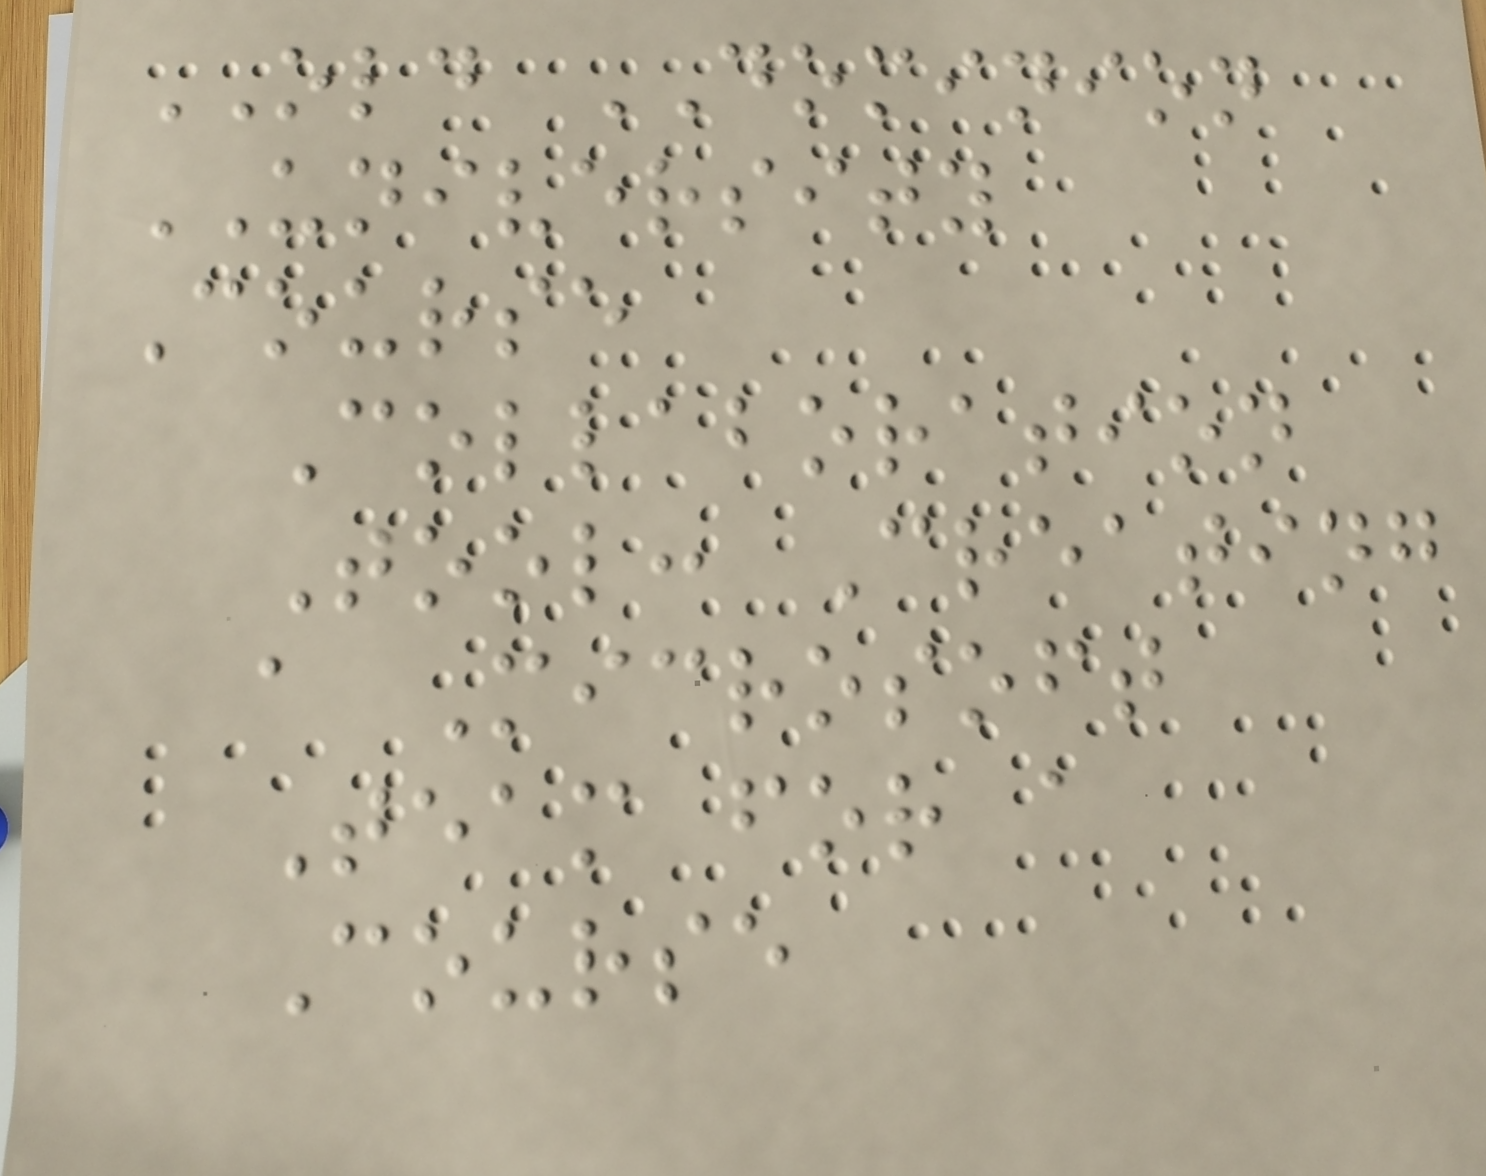OLD DOMINION
UNIVERSITY
Course
Collaboration
Tool: Creating
a Microsoft
Team for a
Course
